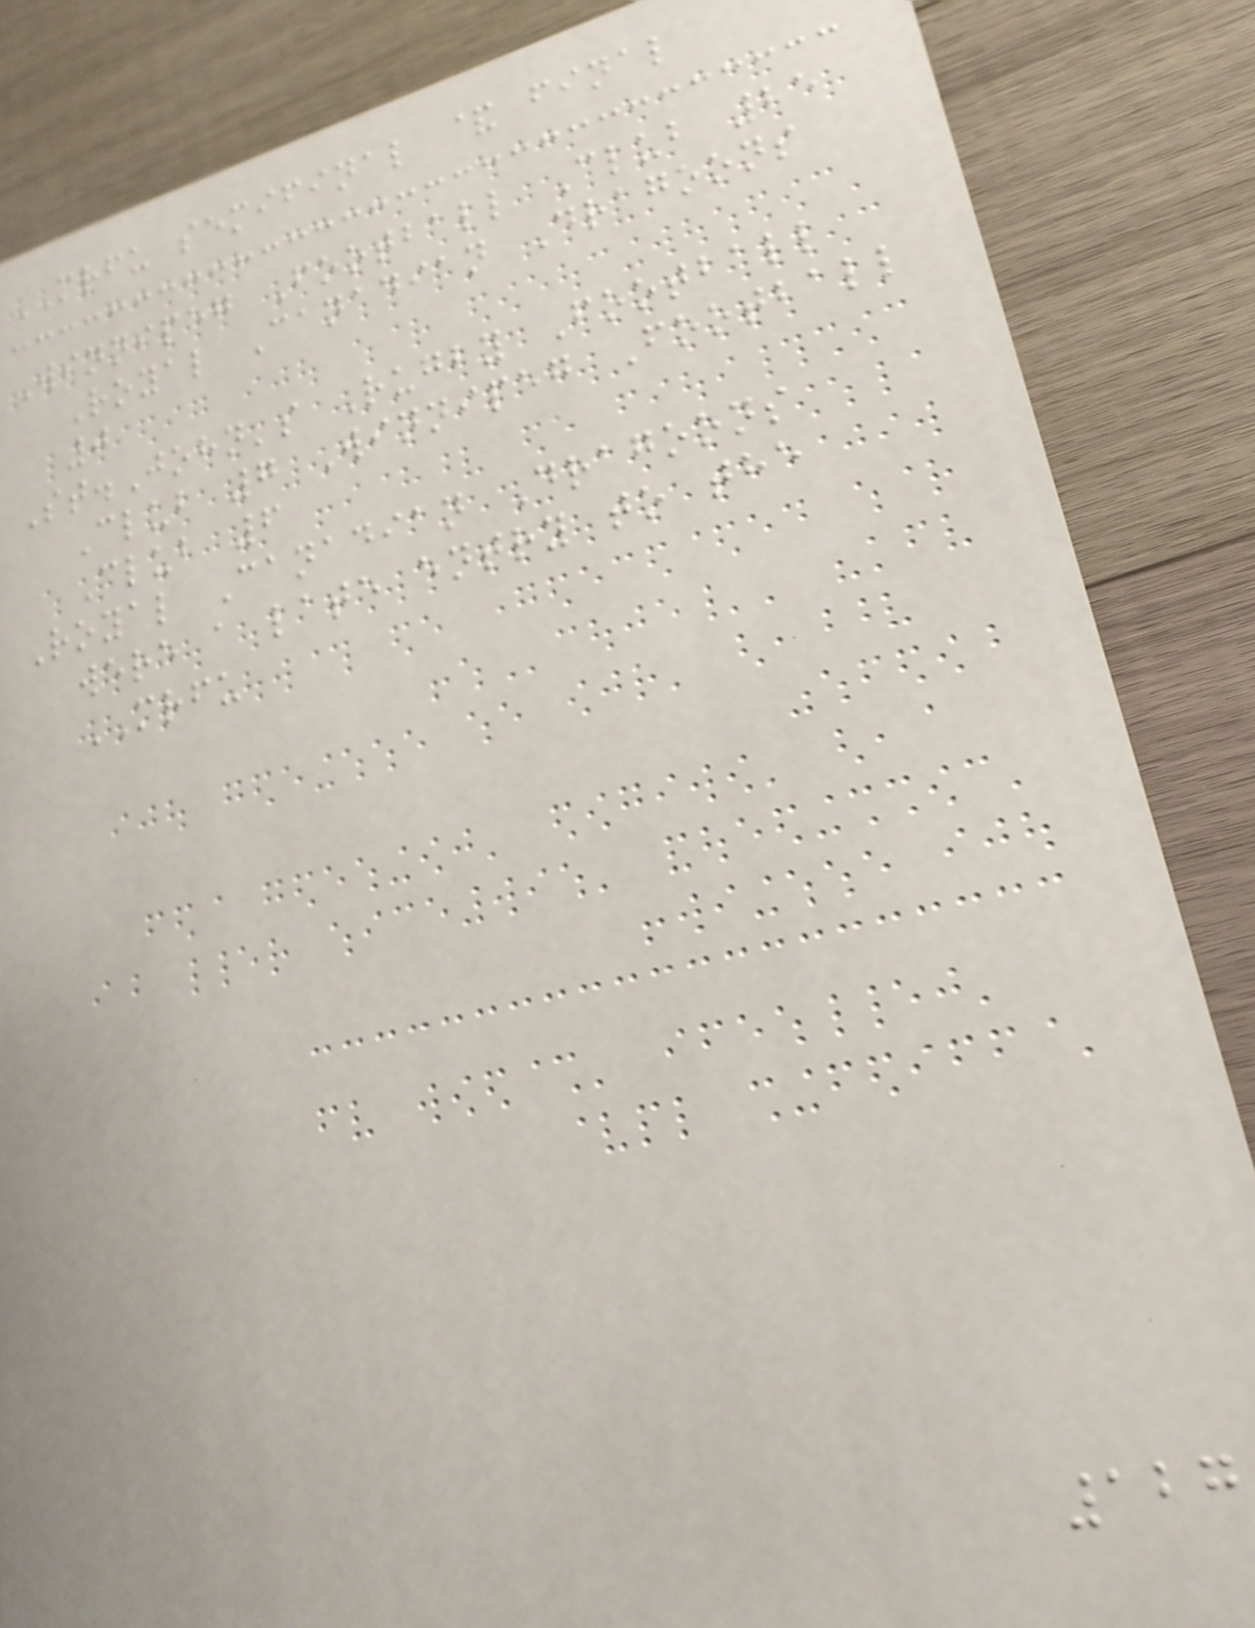MRFU semifinal & final
Winnipeg Football Club 25
Royal Canadian Dragoons
0
St.John's Rugby Football
Club 7 Winnipeg Football
Club 6
Royal Canadian Dragoons
were a late entry to the
MRFU
127
